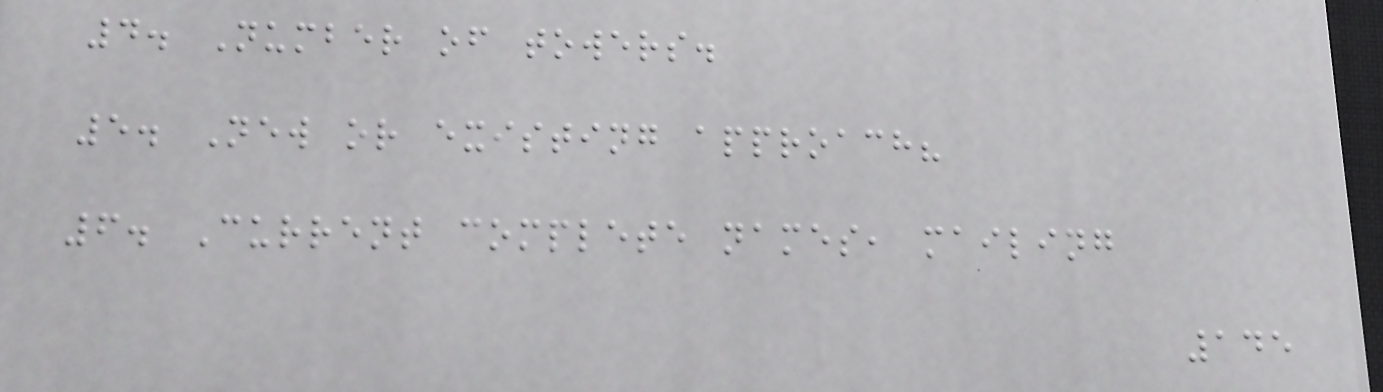4. Number of towers.
5. New or existing approach?
6. Current complete names, mailing
145
